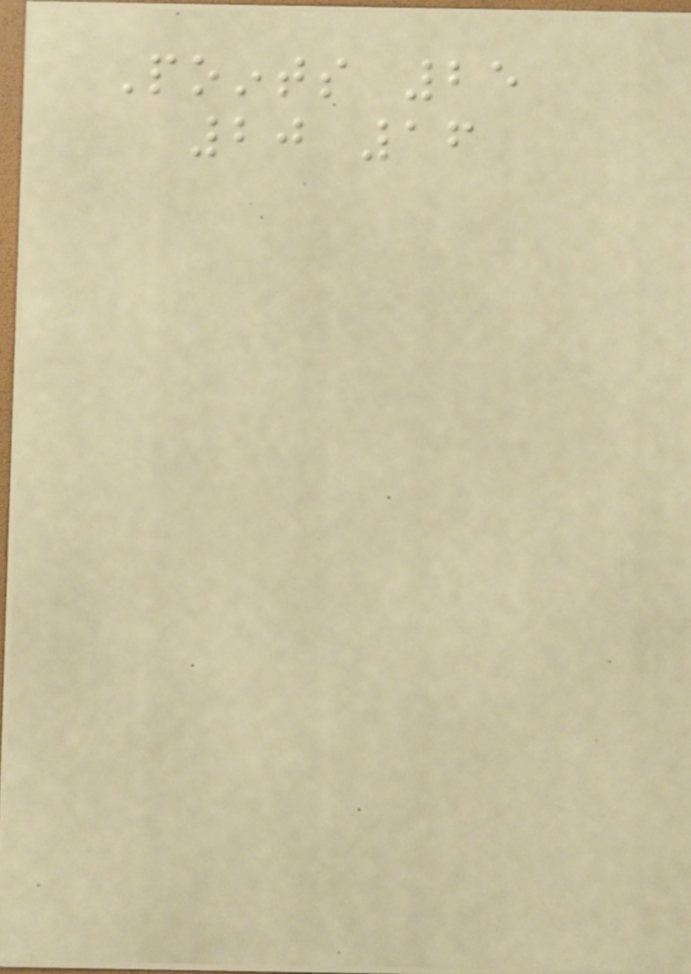Points 25
20 16
